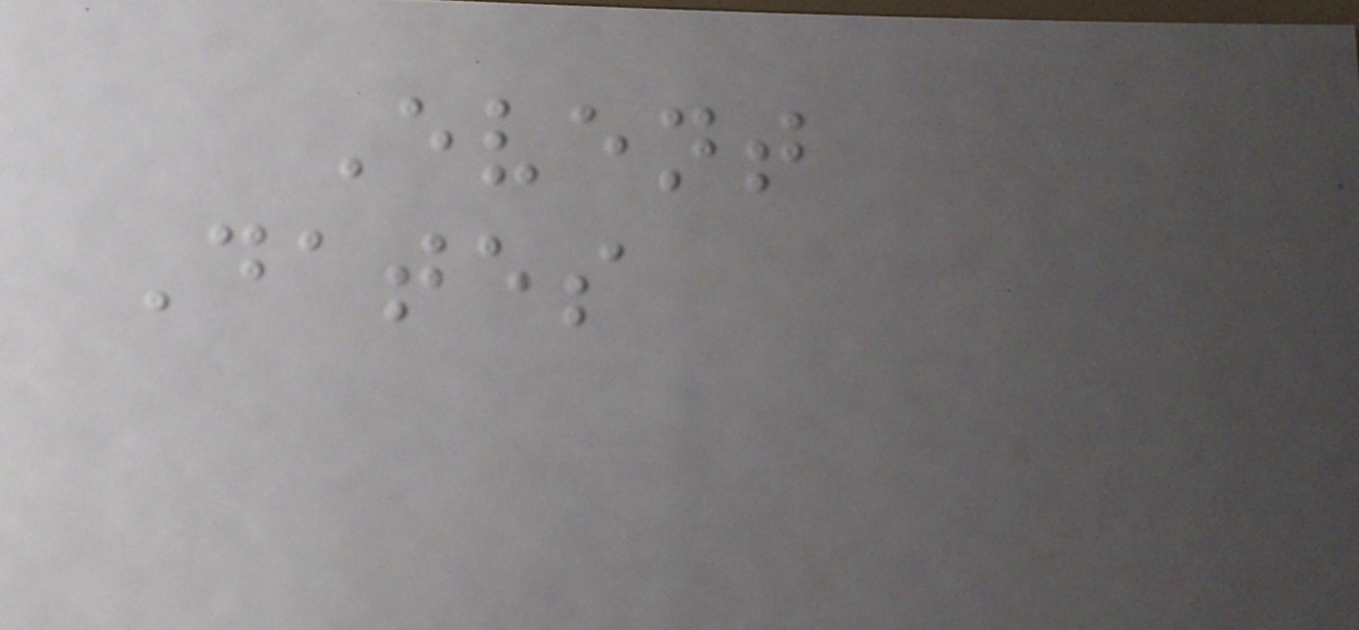Event
Dates
